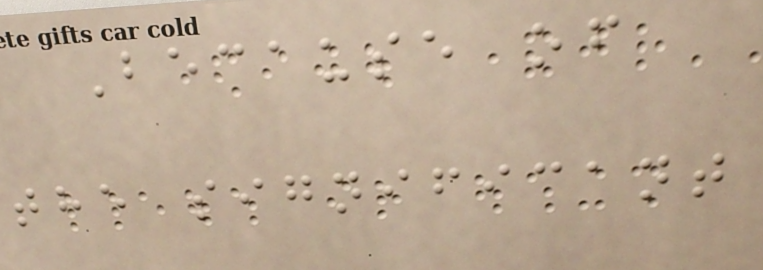Because of
the significant
